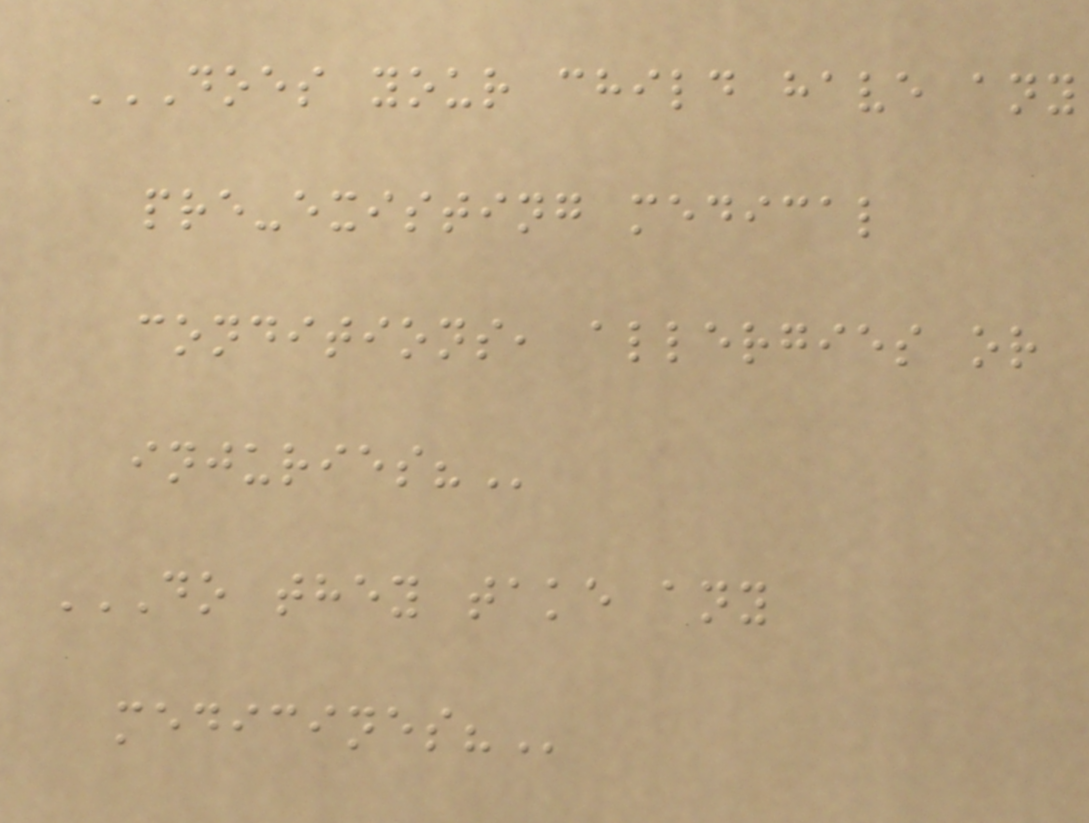DOES YOUR CHILD HAVE ANY
PRE-EXISTING MEDICAL
CONDITIONS, ALLERGIES OR
INJURIES?
DO THEY TAKE ANY
MEDICINES?
